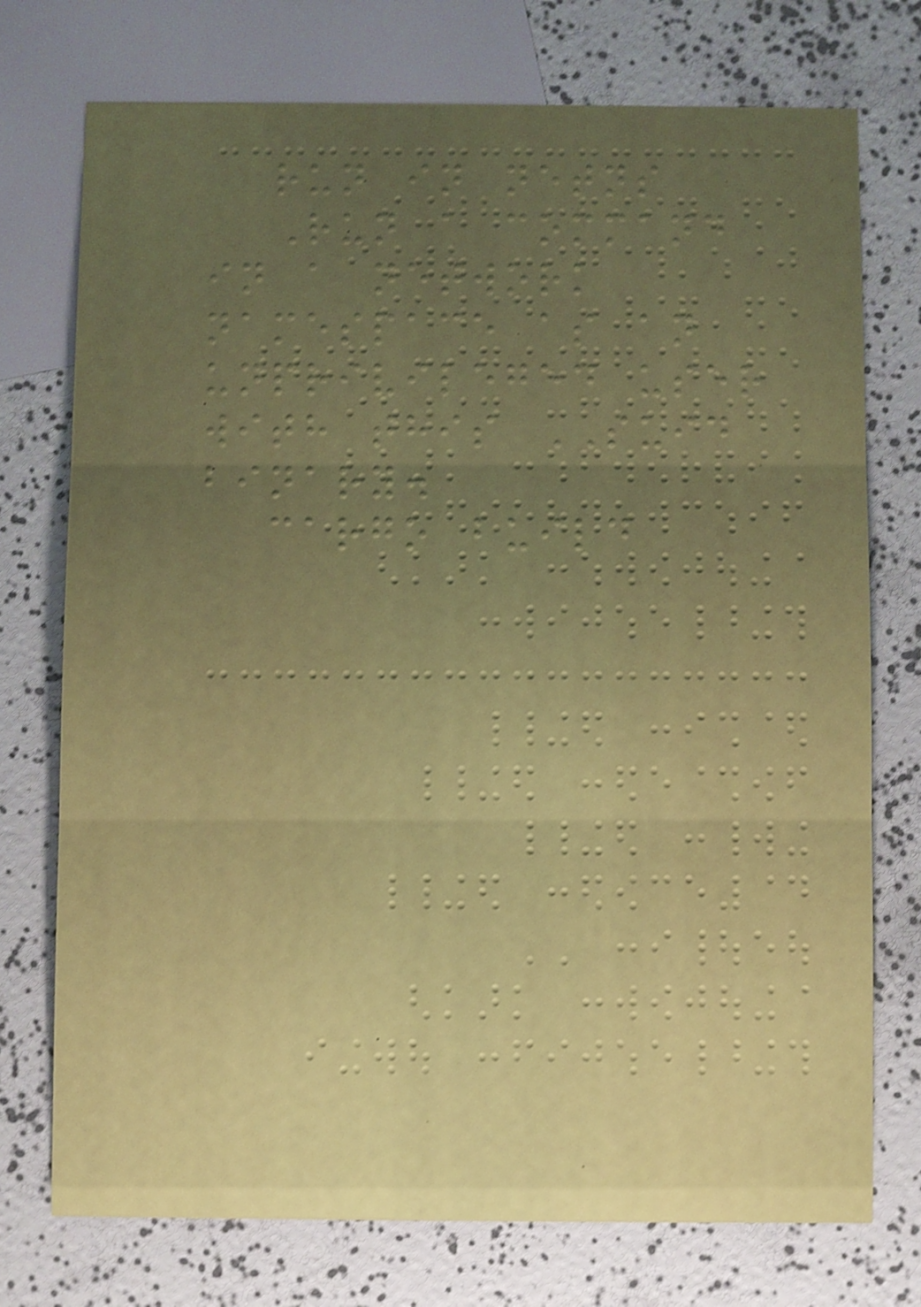run in netns
Run a command
in a network
namespace as an
unprivileged user
with this SUID
binary.
cargo build
